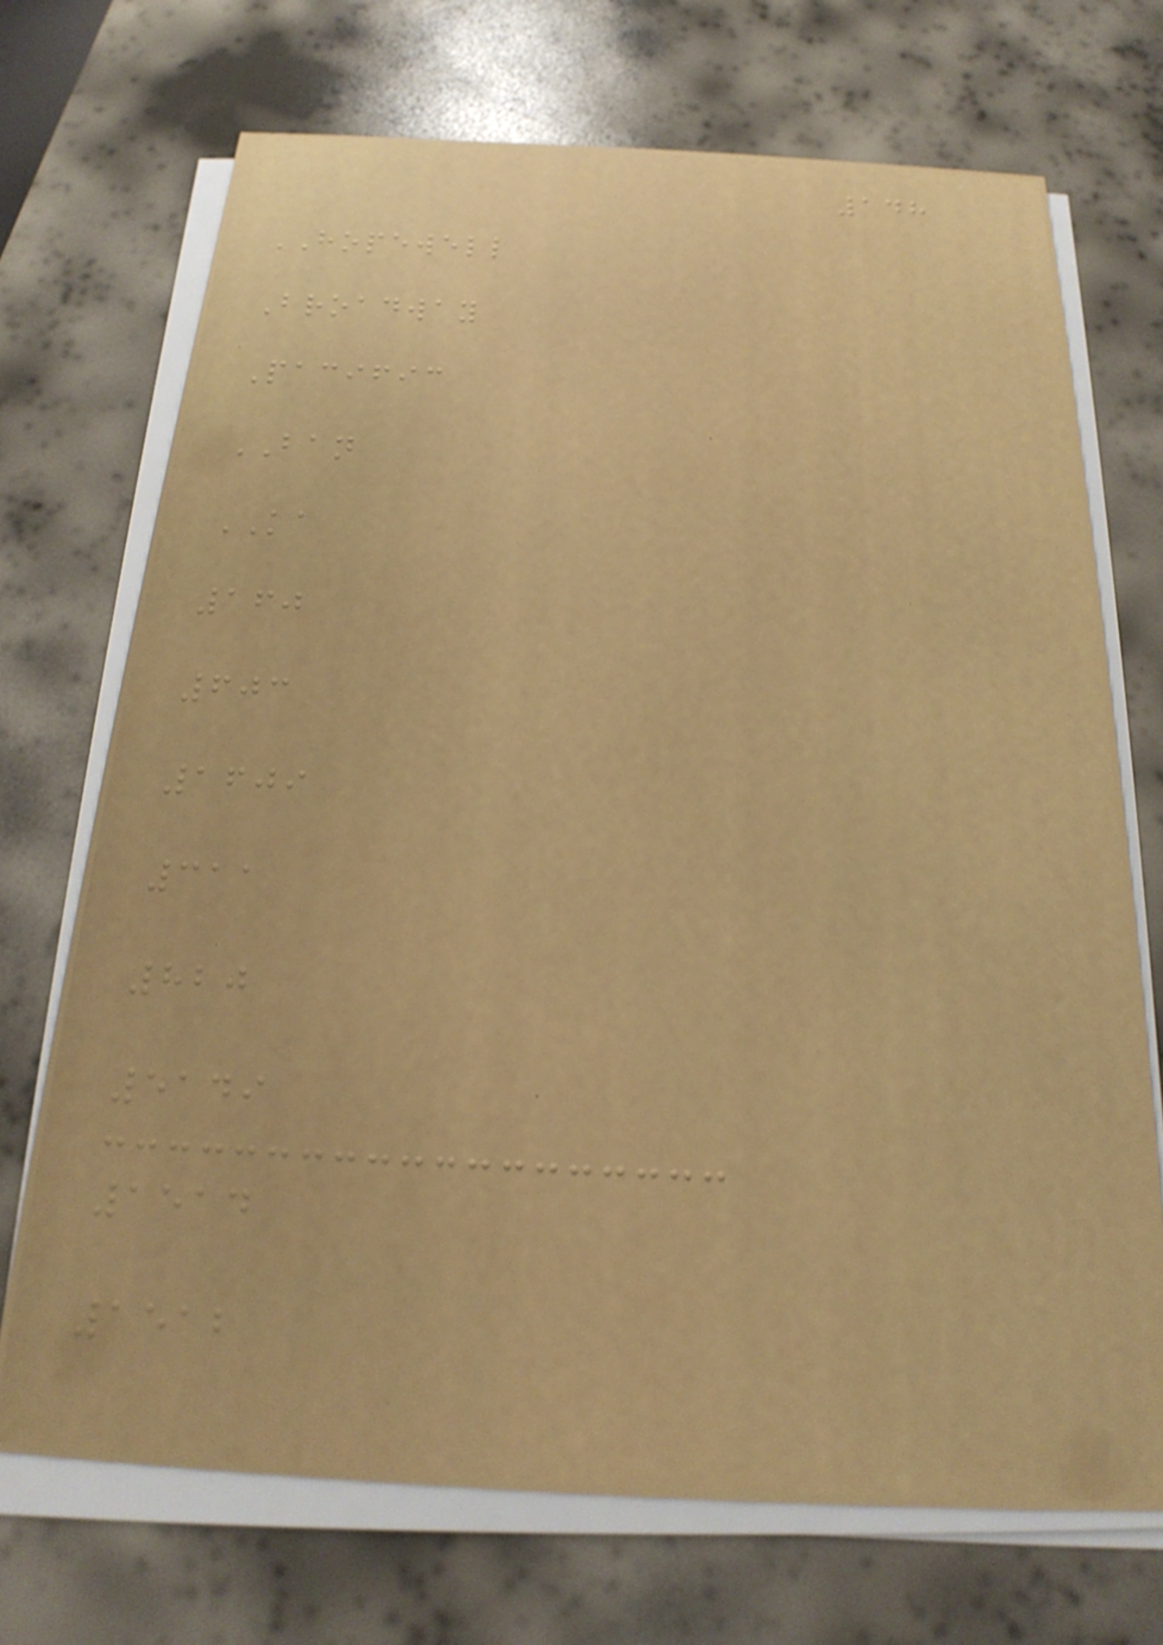148
HOPEWELL
Broadway
Pacific
BAN
KA
160
603
1609
311
820
5149
1514
1512
